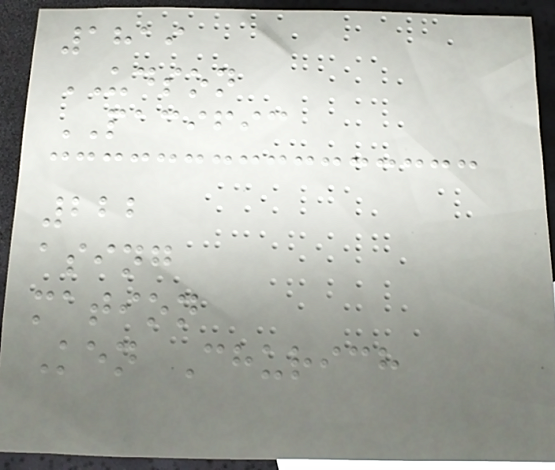1819
UDSON
PACIFIC
222
asing
mation
Ken Churich
